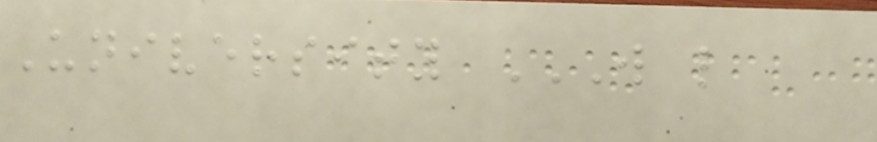University W L
